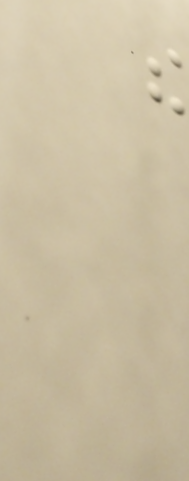the
